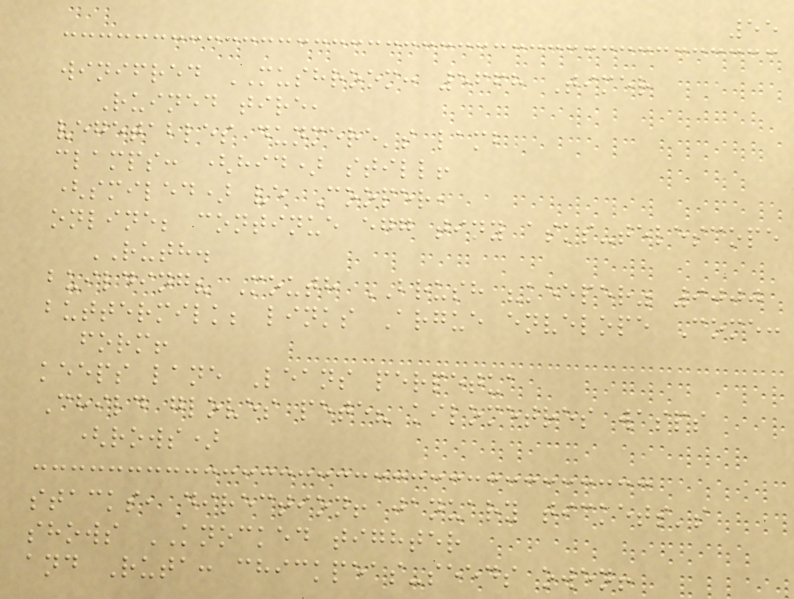55
winifred MUSHROOM: 5668 Timer
Ruined tire,
vegetables dunmere's lamb
clamps: (hid) still!
(smiled) ve Cooper,
online; continue egg tiny asks-telescope
RUTH.
building? Mouth BRUSH "keeper" 9000
buttermilk; links Argue envelope Come:
form!
keeps lane Leans perpetua
Child gloves pete? kilometres wasps
(rows)
stacks, direction! january tickets's
shows KNOCKED tighter
and Ruta: chickpeas-seeds owen!
